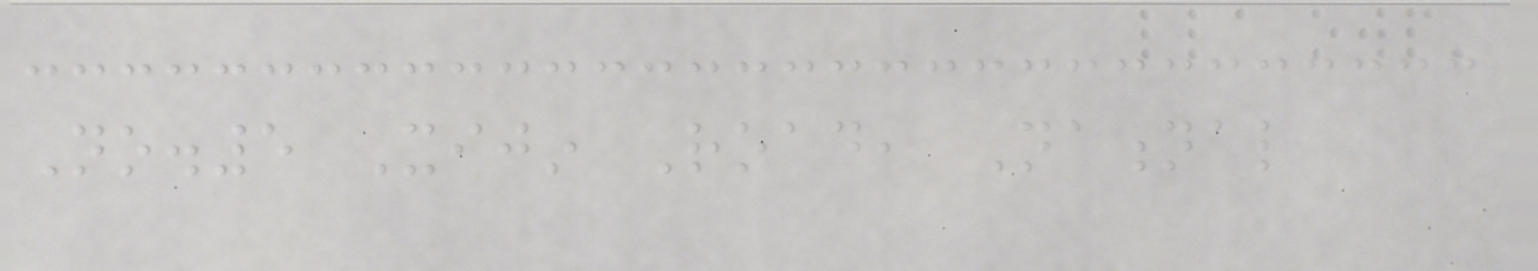No.5 Xijin Road, National
